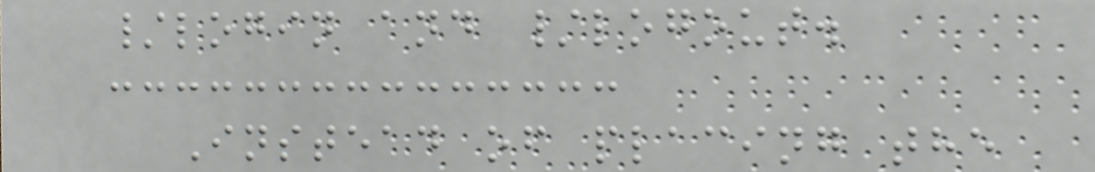/login and /logout.
Instead of placing the
